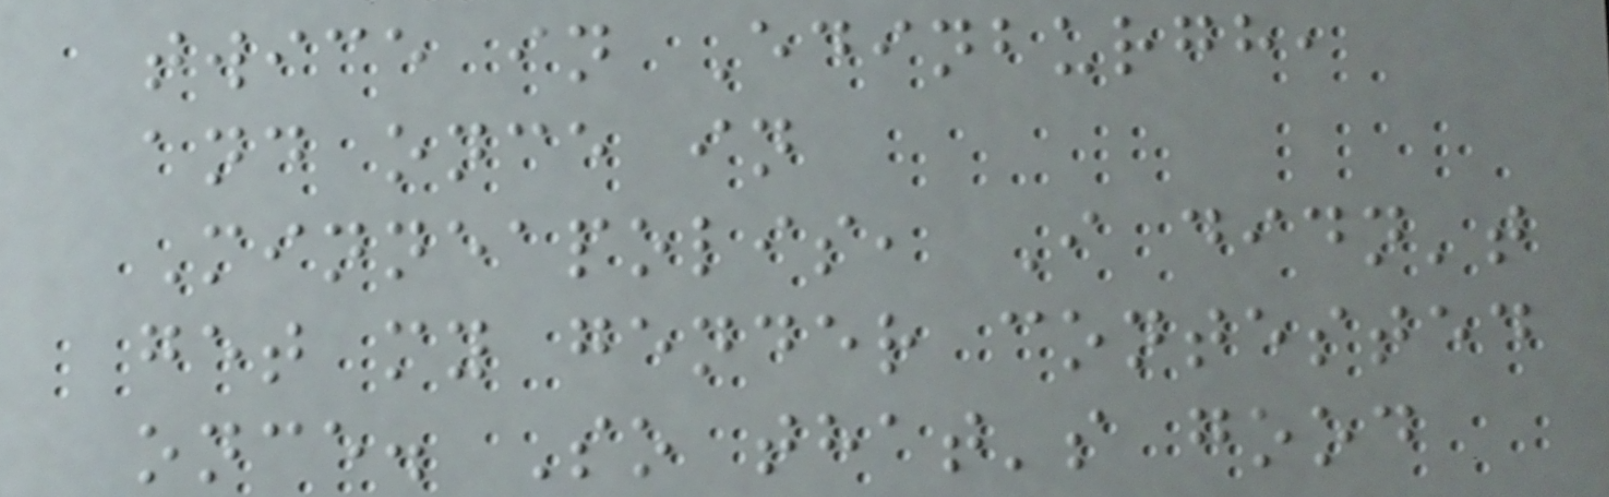twice in Edinburgh,
and once in
Minneapolis, I didn't
get my gender contested
once. So that's good
